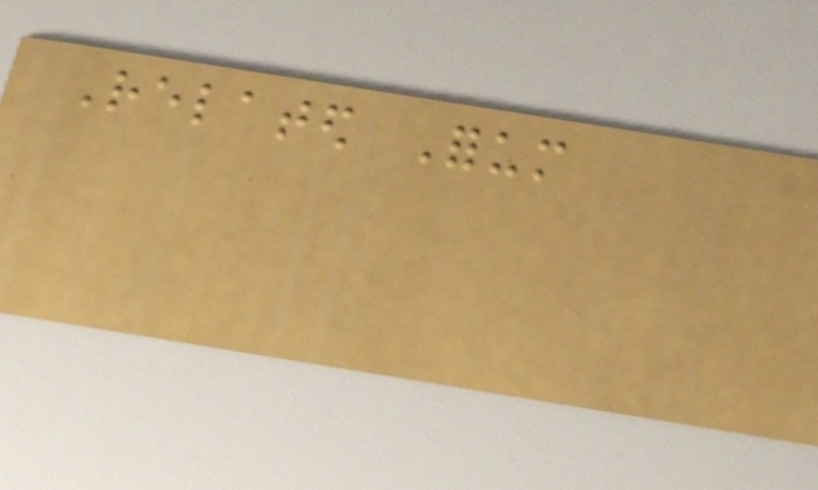Related Forum
